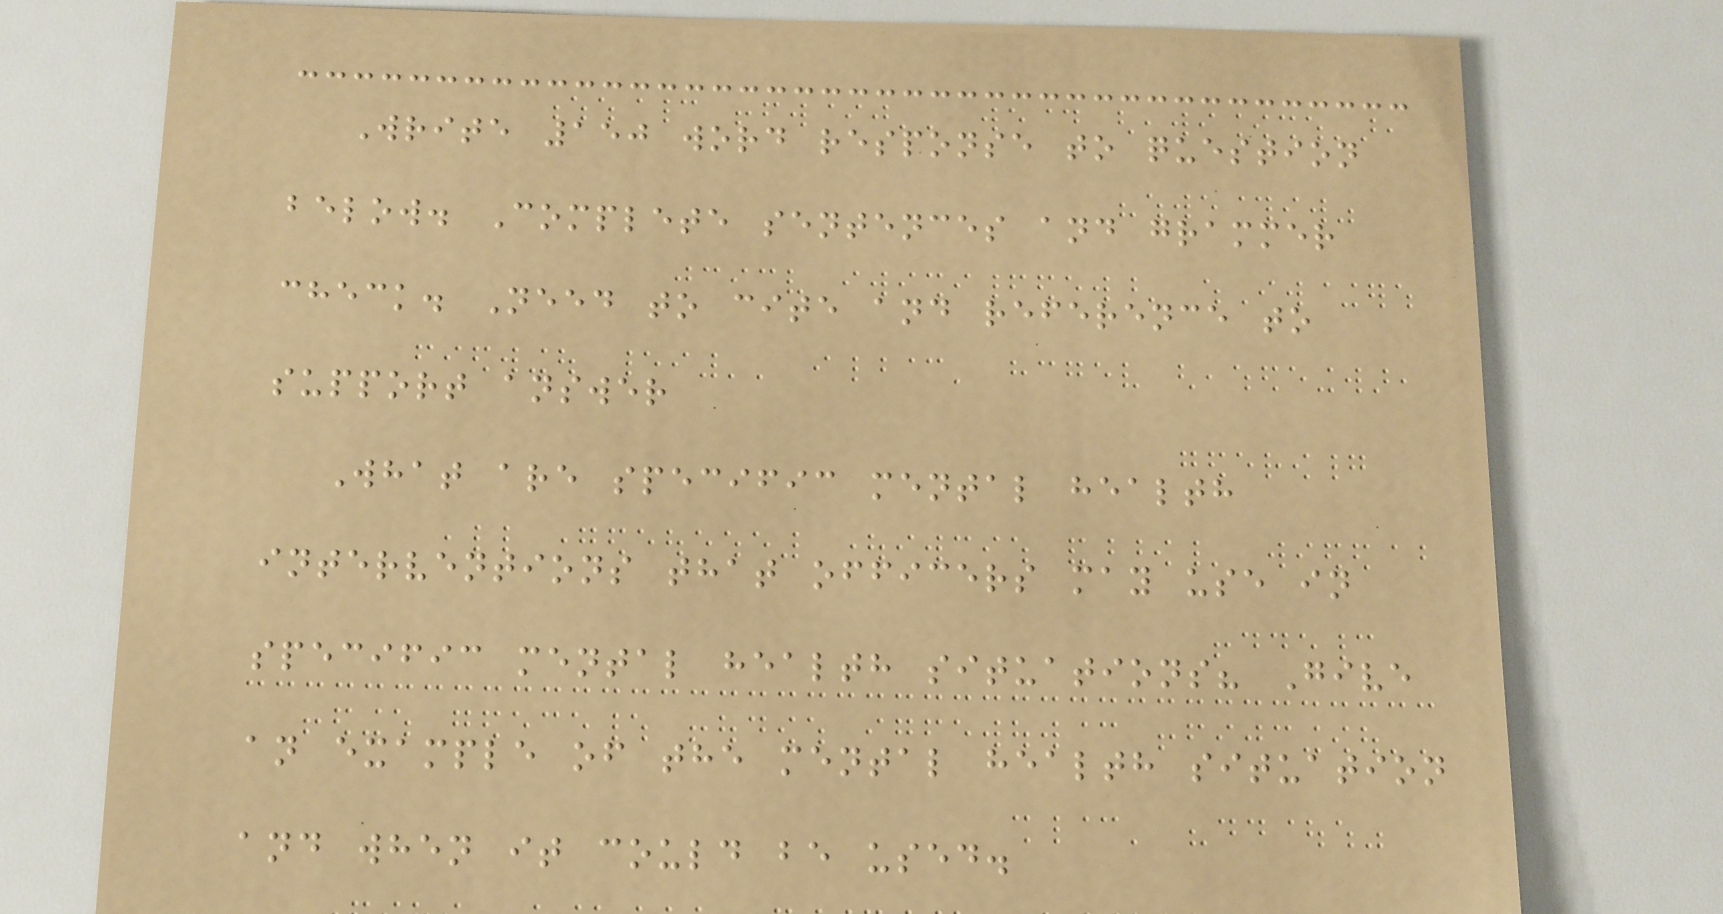Write 150 word response to question
below. Complete sentences and grammer
check. Need to cite and reference to
support answer
What are specific mental health
interventions that officers may use in
specific mental health situations? Give
an example of the mental health situation
and when it could be used.
